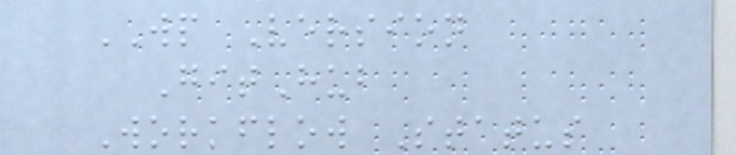WP Version
GitHub
Workflow Status
